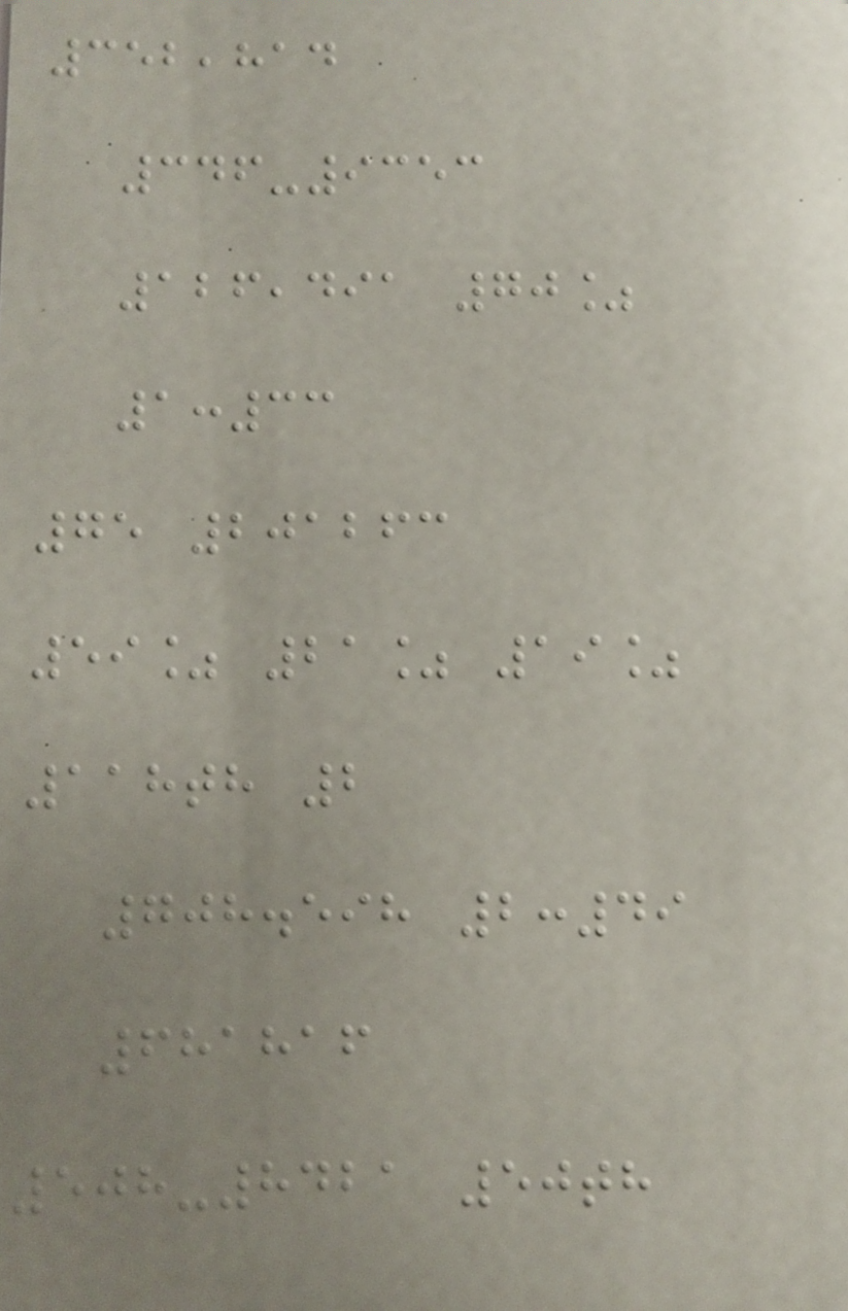352,814
346-9353
126,491 70%
1:33
75 201263
59% 21% 19%
118th 2
708.598 2:49
681816
508-8421 50th
